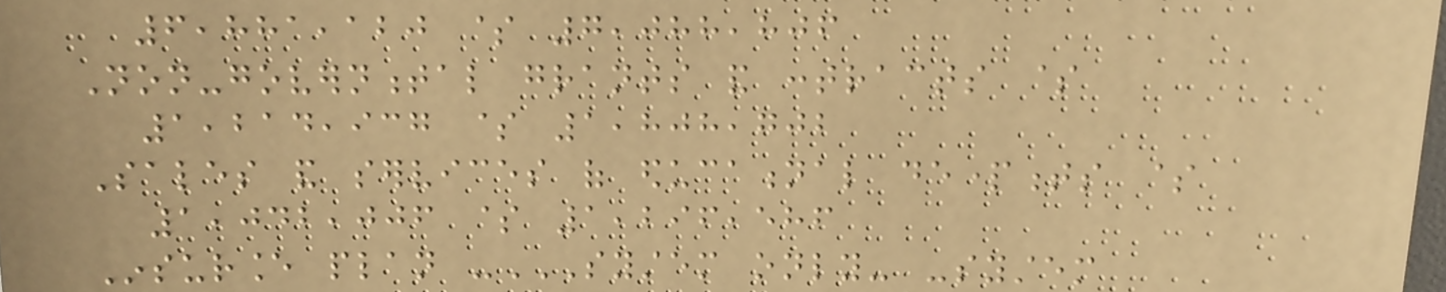6,881,120 $ 7,088,806
Non-governmental grants and contracts $
1,214,937 $ 1,808,702
Sales and services of educational departments $
1,042,006 $ 1,296,586
Insurance plan -SYSTEM ONLY- -SYSTEM
